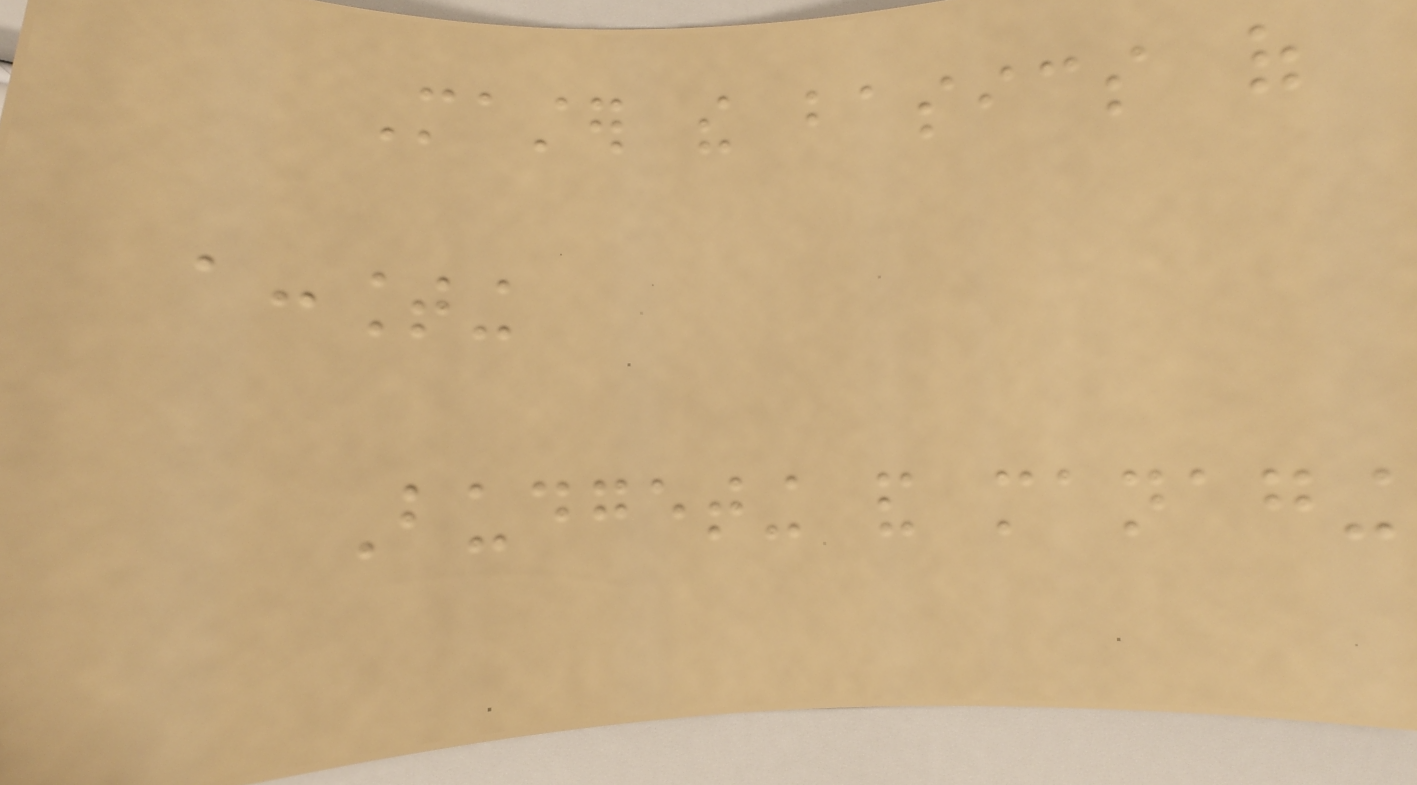Master the basics of
accounting
Budgeting and managing
